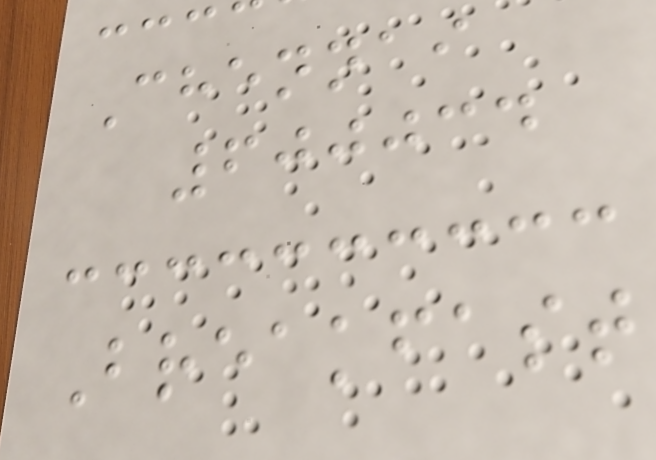Chennai
600034
Breakfast
